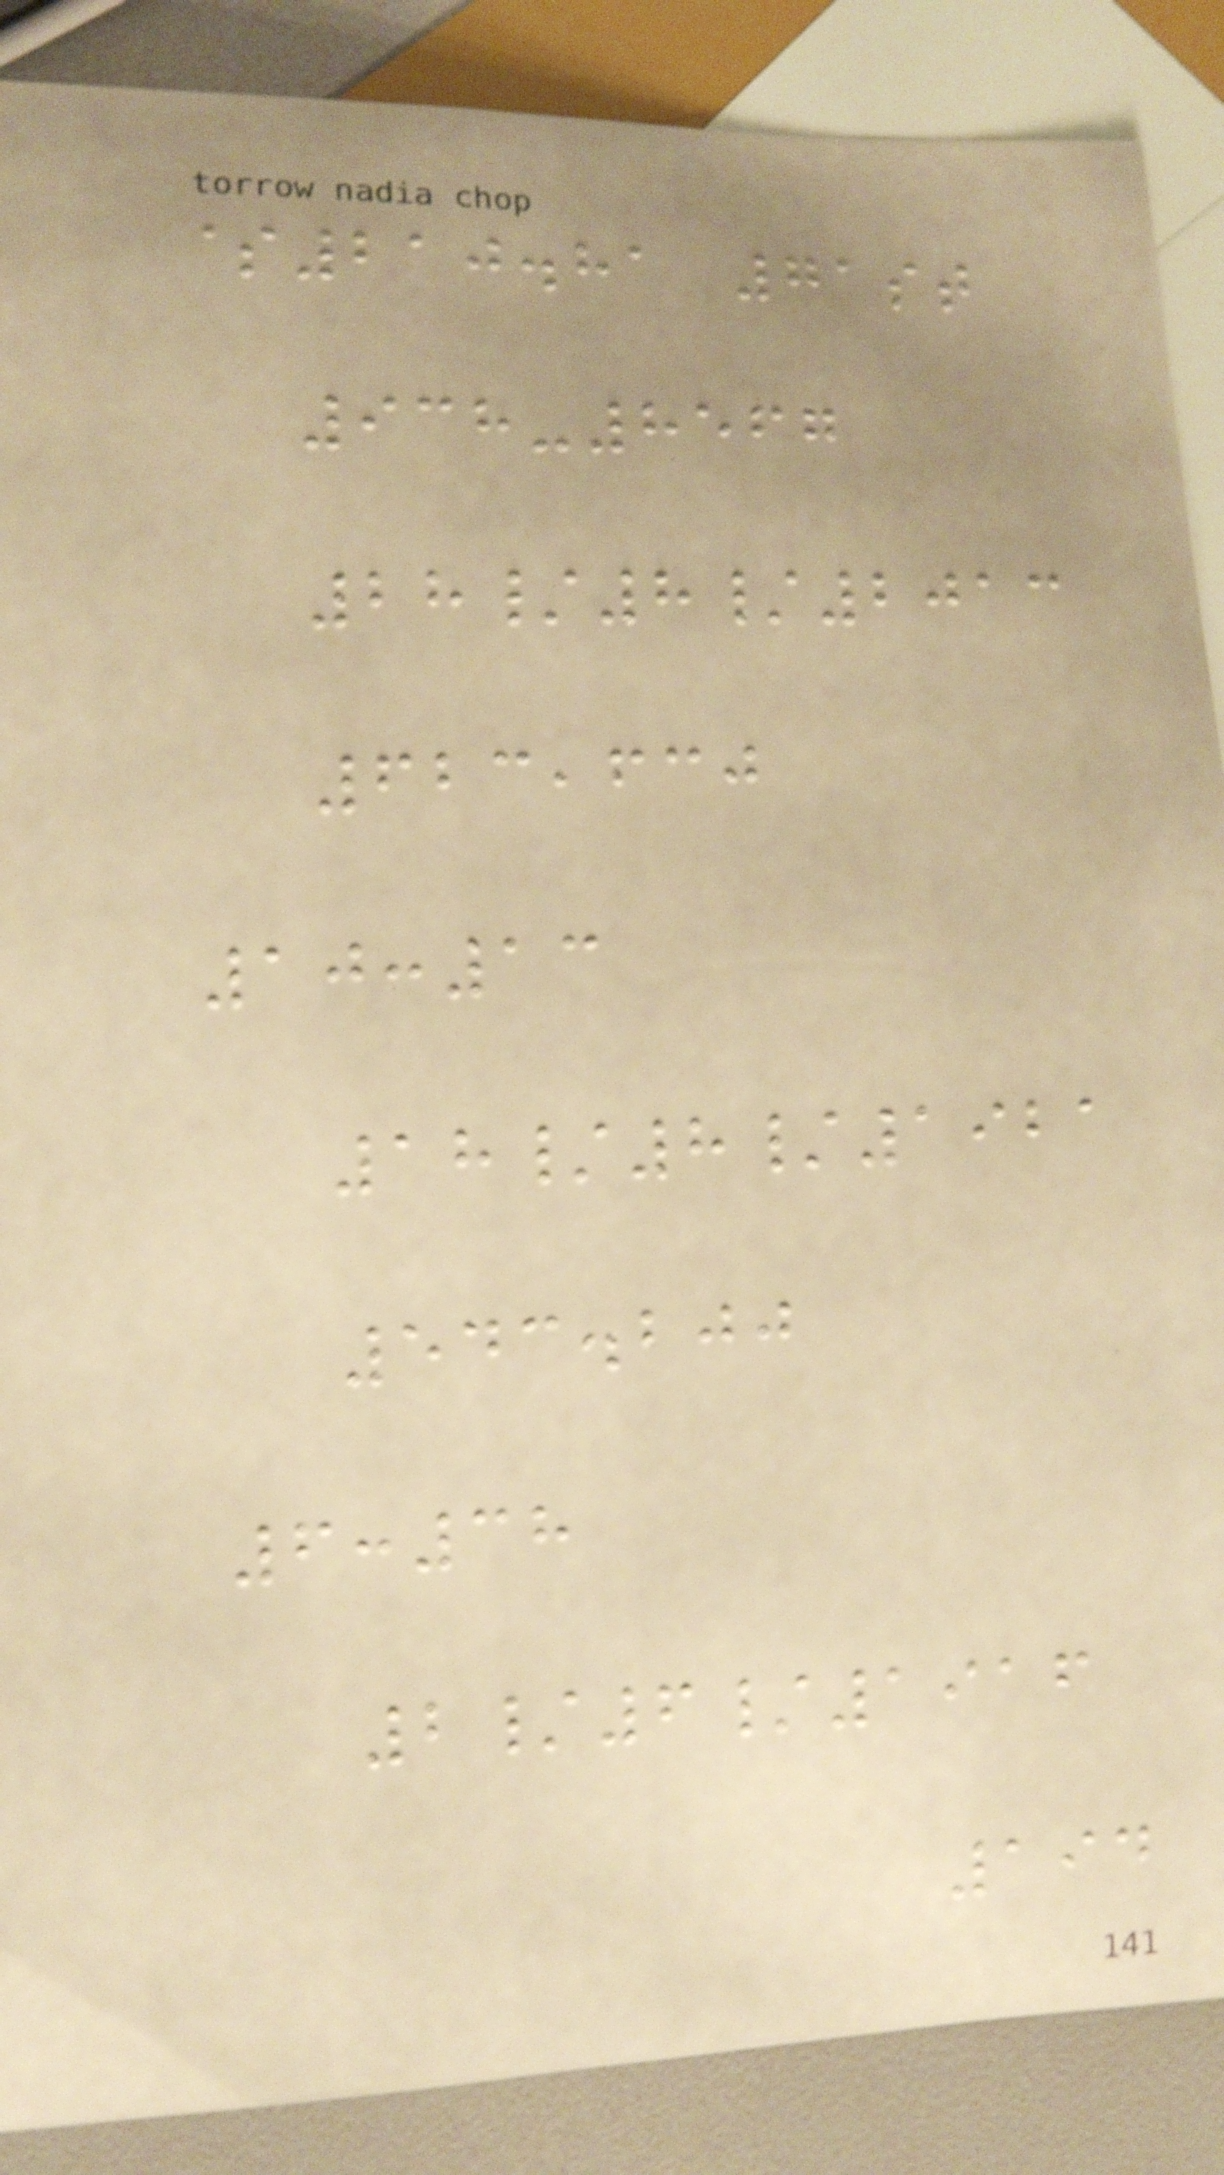$210.81 71st
938-8567
28/8/2013
623,630
10:13
18/8/1921
543.200
6:38
2/6/1916
194
